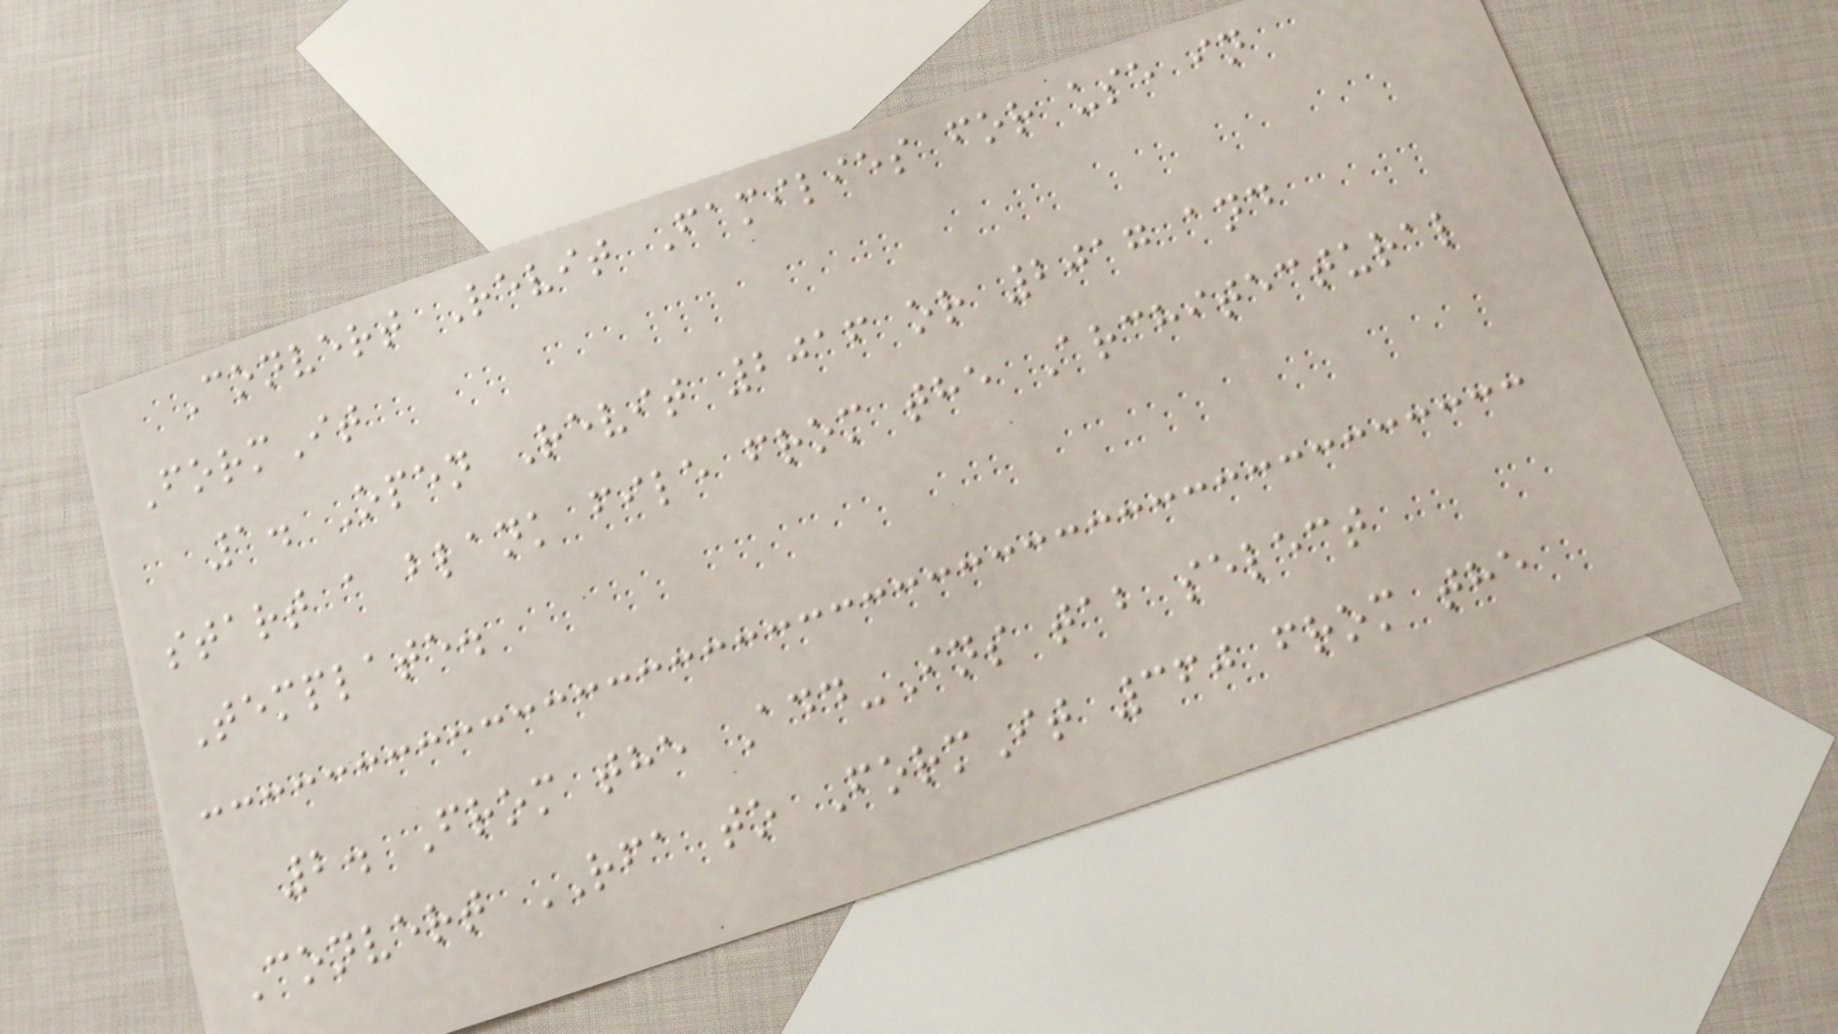Convert Revit Families for use in
FormIt
1. Open Revit 2016 or 2017 and
start a blank file from the Architectural
Template.
2. From the Add-Ins tab select
Convert RFA to FormIt 360 from the
